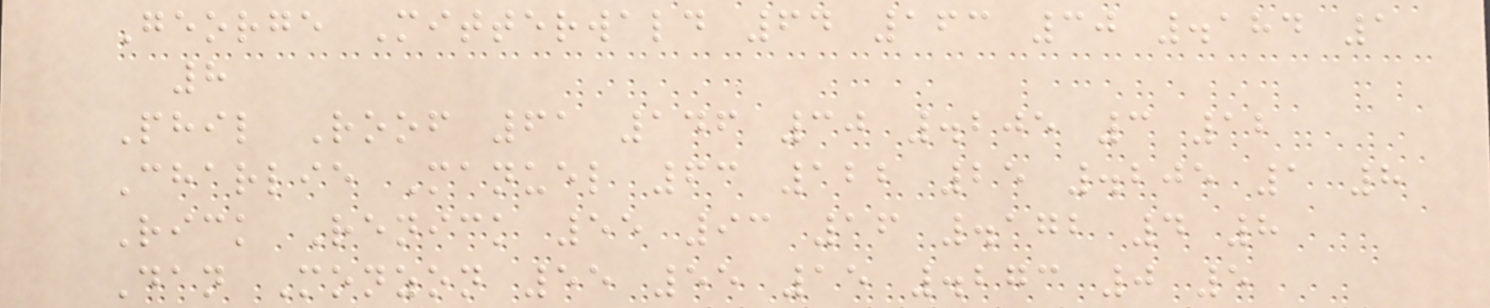George Mitterwald 64 163 30 .184 1
8
Phil Roof 61 146 30 .205 3 12
Charlie Manuel 63 122 25 .205 1 8
Rick Renick 55 93 16 .172 4 8
Dan Monzon 55 55 15 .273 0 5
